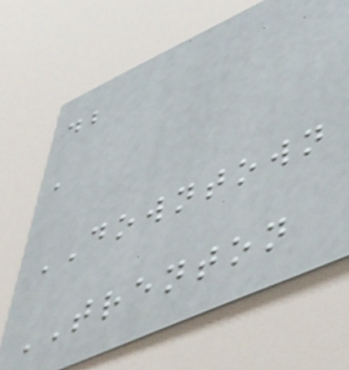db
a
DOWNTOWN
TRENTON
